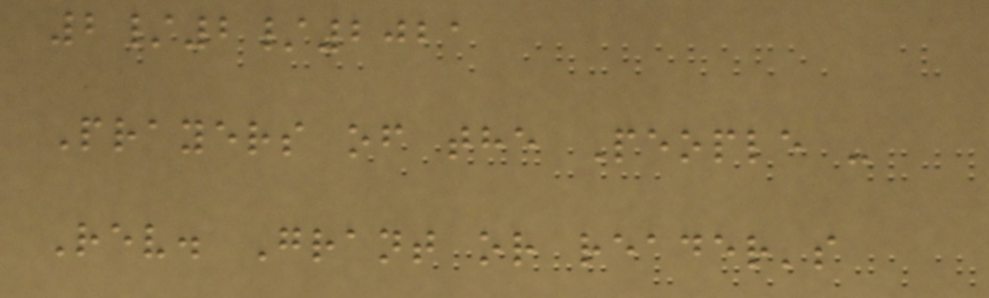2/2/2021
Prayers of the People -
Rev. Grant or reader's
